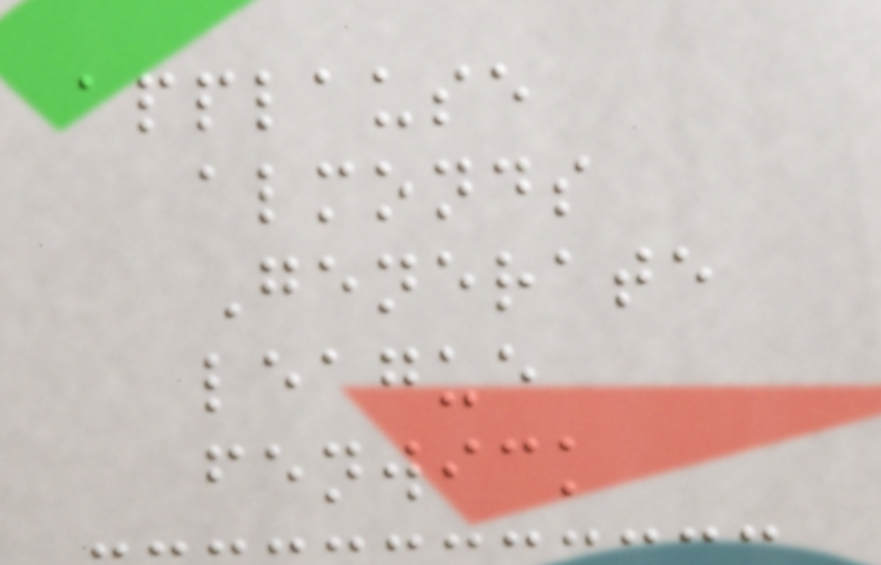applause
almonds
Generate
league
fenwick
